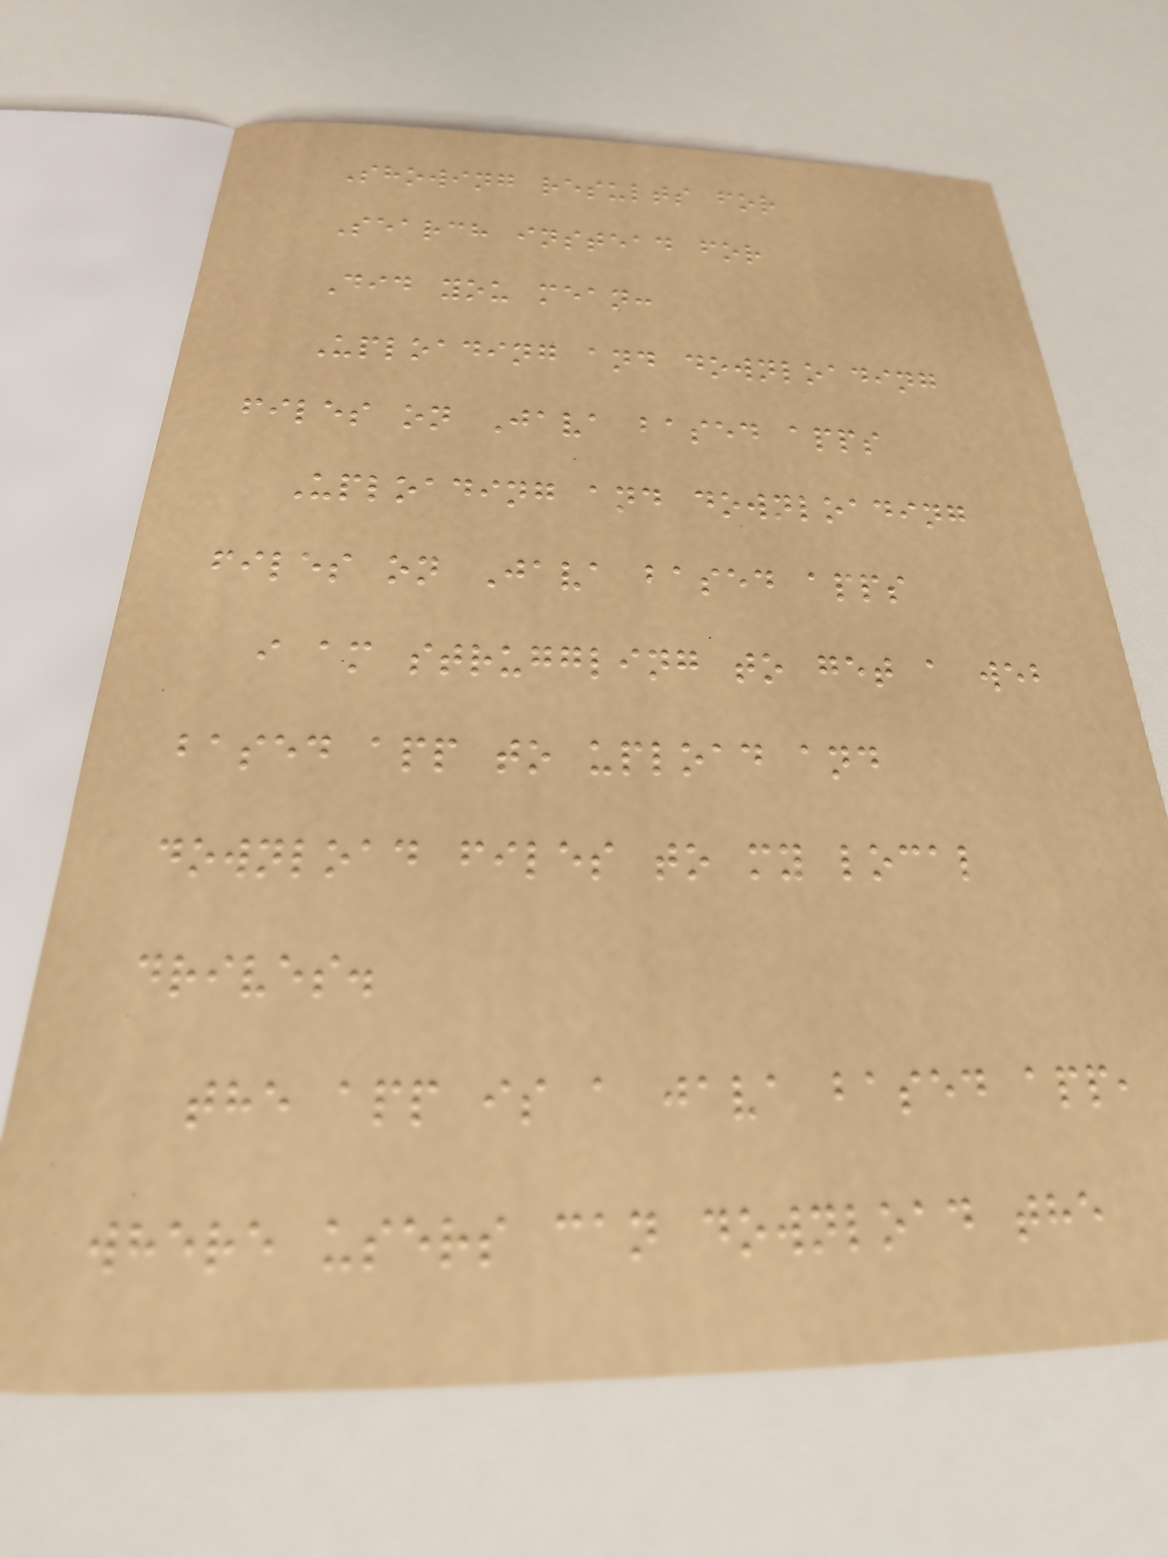Showing results for
Search instead for
Did you mean:
Uploading and downloading
files on Java based apps
Uploading and downloading
files on Java based apps
i am struggling to get a web
based app to upload and
download files to my local
drives.
the app is a java based app,
where users can download the
